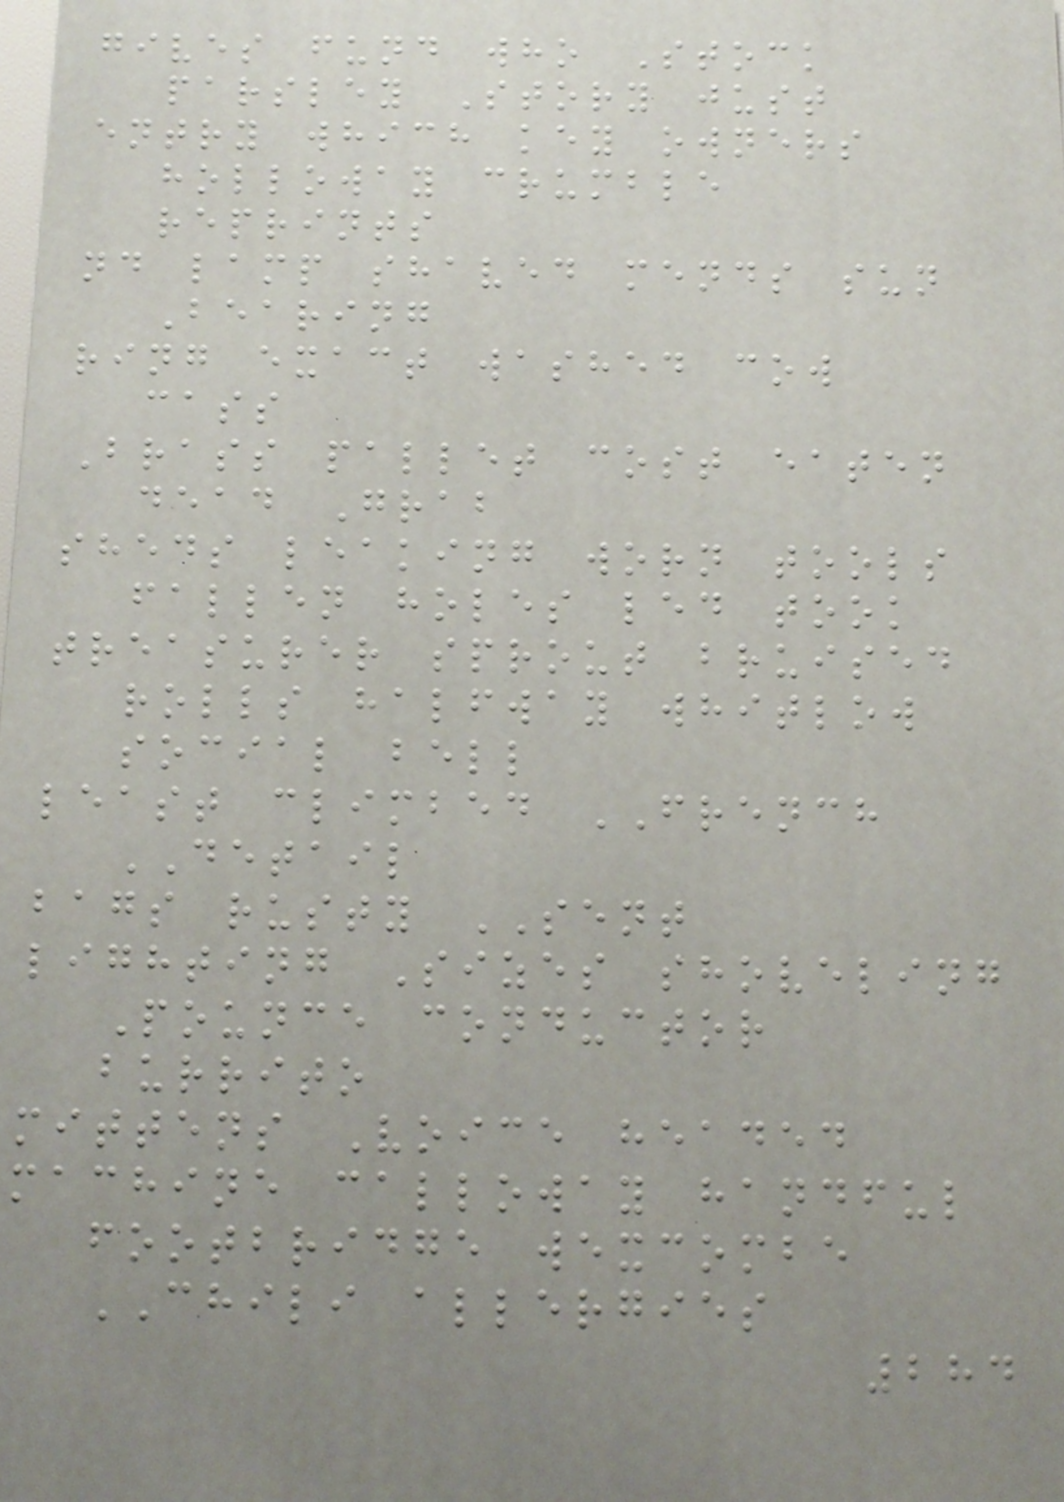gives fund who Stock
parsley Story just
entry which key owners
holloway crumble
reprints
nd lamp shaved mends sun
Bearing
ring exact washed cow
cass
Brass pallet cost eaten
dead Grab
sheds leaking worn tools
fallen holes led took
treasurer sprout bruised
rolls halfway whitlow
social bell
least climbed FRENCH
DETAIL
bags rusty SENT
lighting Sizes shoveling
Pounce conductor
burrito
mittens Voice headed
machine calloway handful
footbridge wexcombe
CHILI allergies
284
